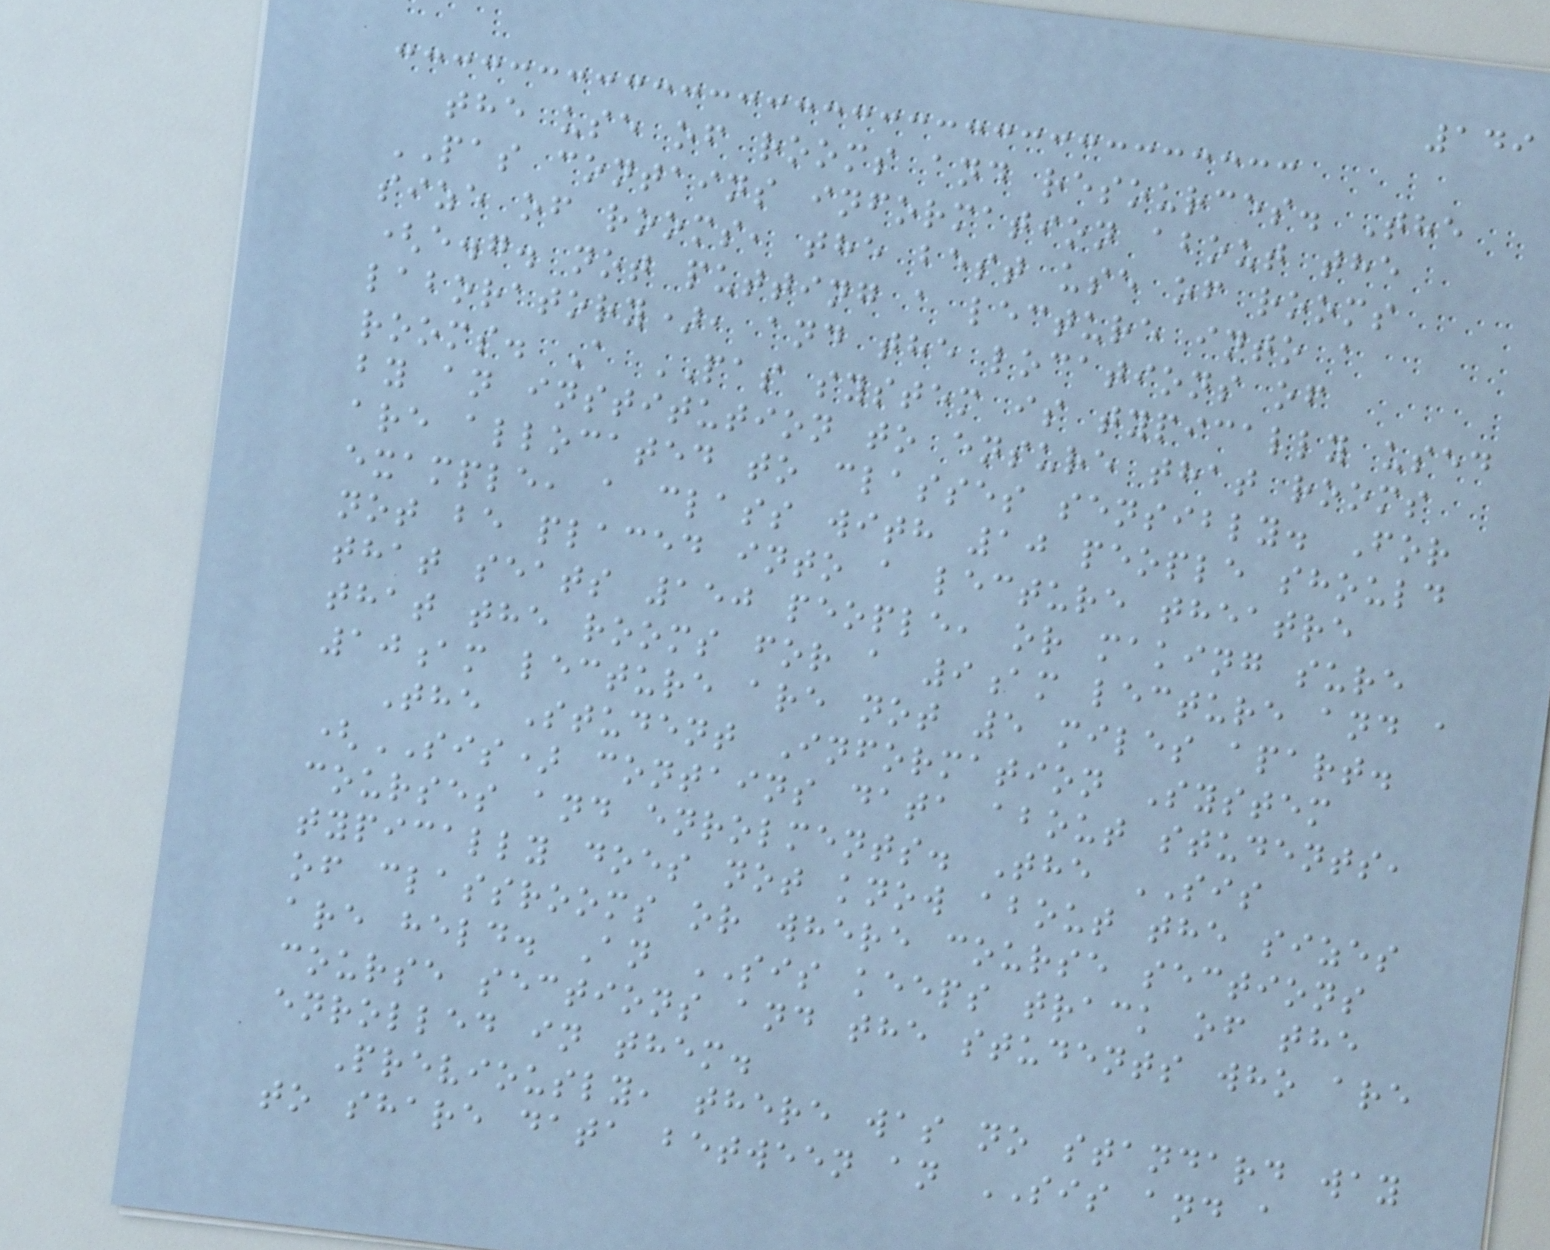149
the use of rooms and resources. The
PAS contains information about the
size of rooms, the best use of rooms
(e.g. not putting a lecture into a
laboratory), and the locations of
rooms. A PAS system is typically used
by an institution to ensure that rooms
are allocated to classes sensibly. For
example, a class with 10 people should
not be placed into a lecture theatre
that seats 150 people, or making sure
that the rooms for a 9am lecture and a
10am lecture are not 5 miles apart.
The Student Information System
(SIS) contains data about students,
courses and enrolments. The SIS
typically does not know about the sizes
of classrooms or where course sections
are held. An SIS keeps track of the
course sections and the students who are
enrolled in them.
Previously, there was no standard way
to share data between an SIS and a
